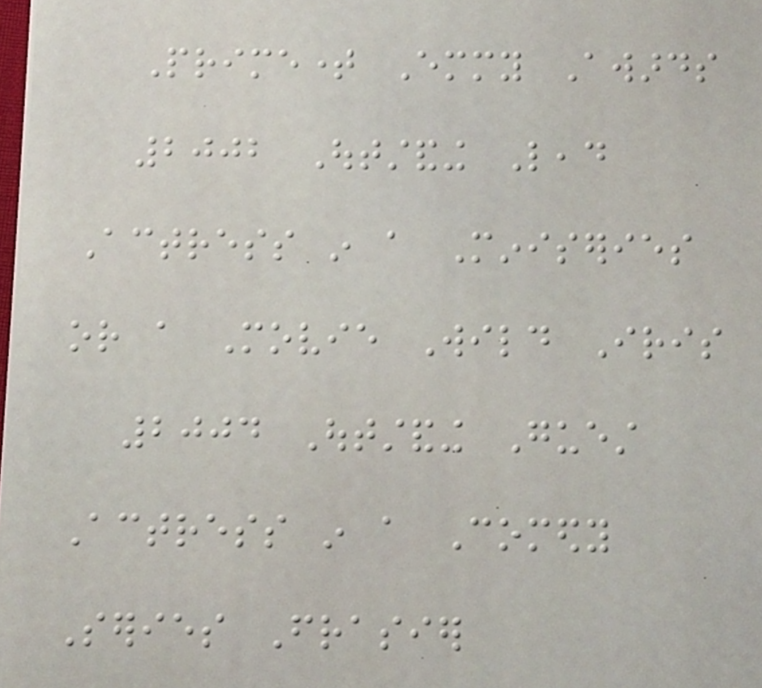Primetime Emmy Awards
2002 Outstanding Lead
Actress in a Miniseries
or a Movie Wild Iris
2004 Outstanding Guest
Actress in a Comedy
Series Frasier
